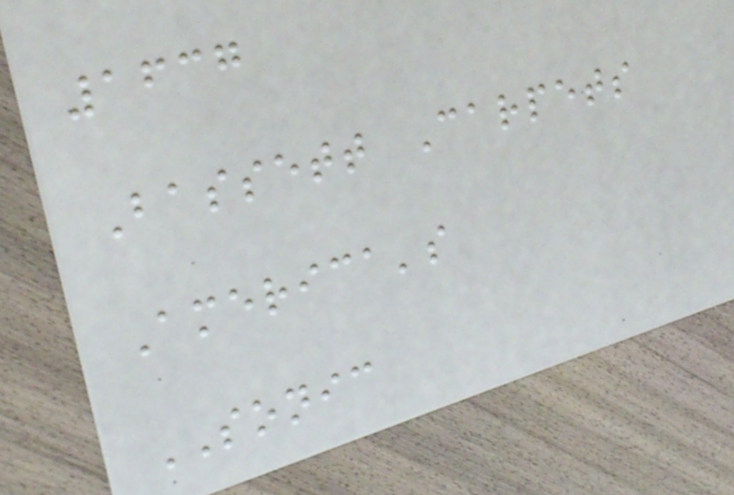1637
Bassett Carpets
America's
SONIC
